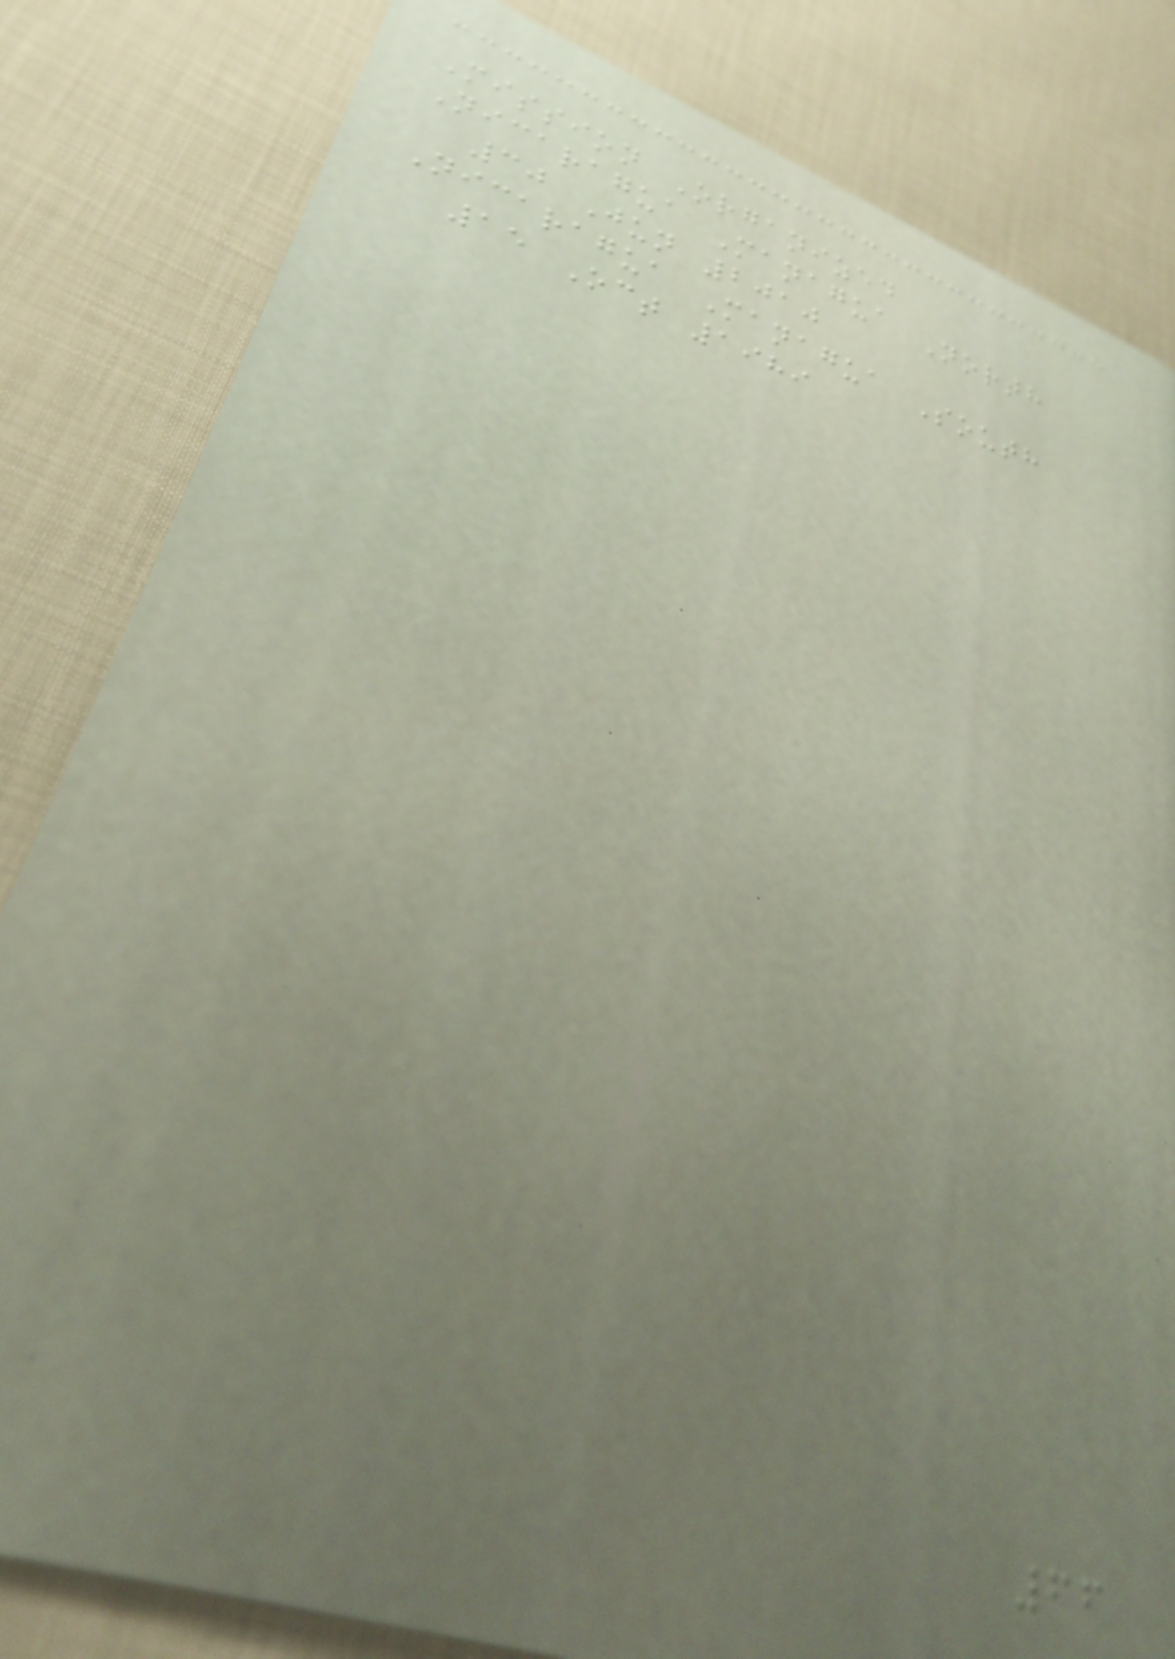Mission Organized
Nicaragua Managua North
30 Jun 2010
Nicaragua Managua South
15 Oct 1989
66
